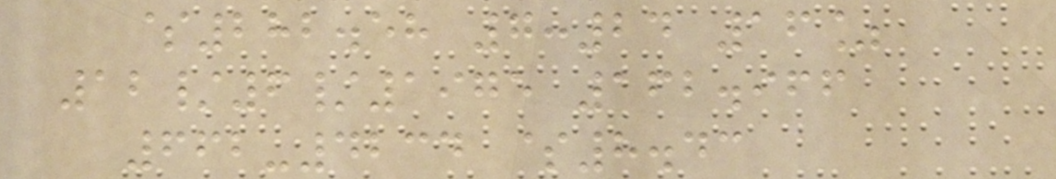$282.58 7:24 16%
12/6/1975 162.966
662-4234 $8.43
